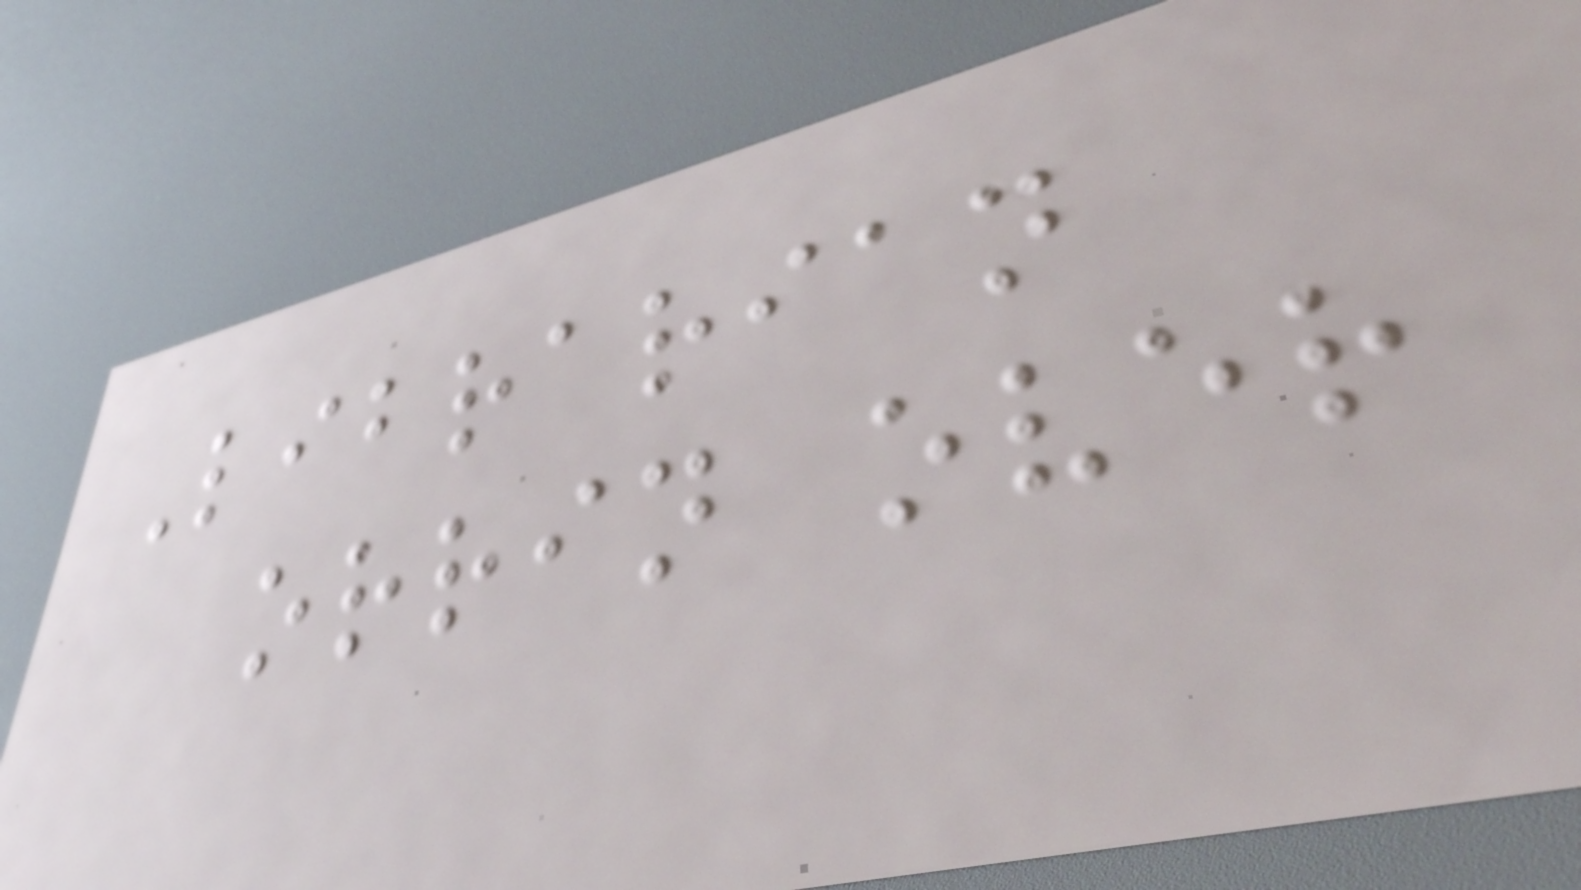Librarian
orrin over
